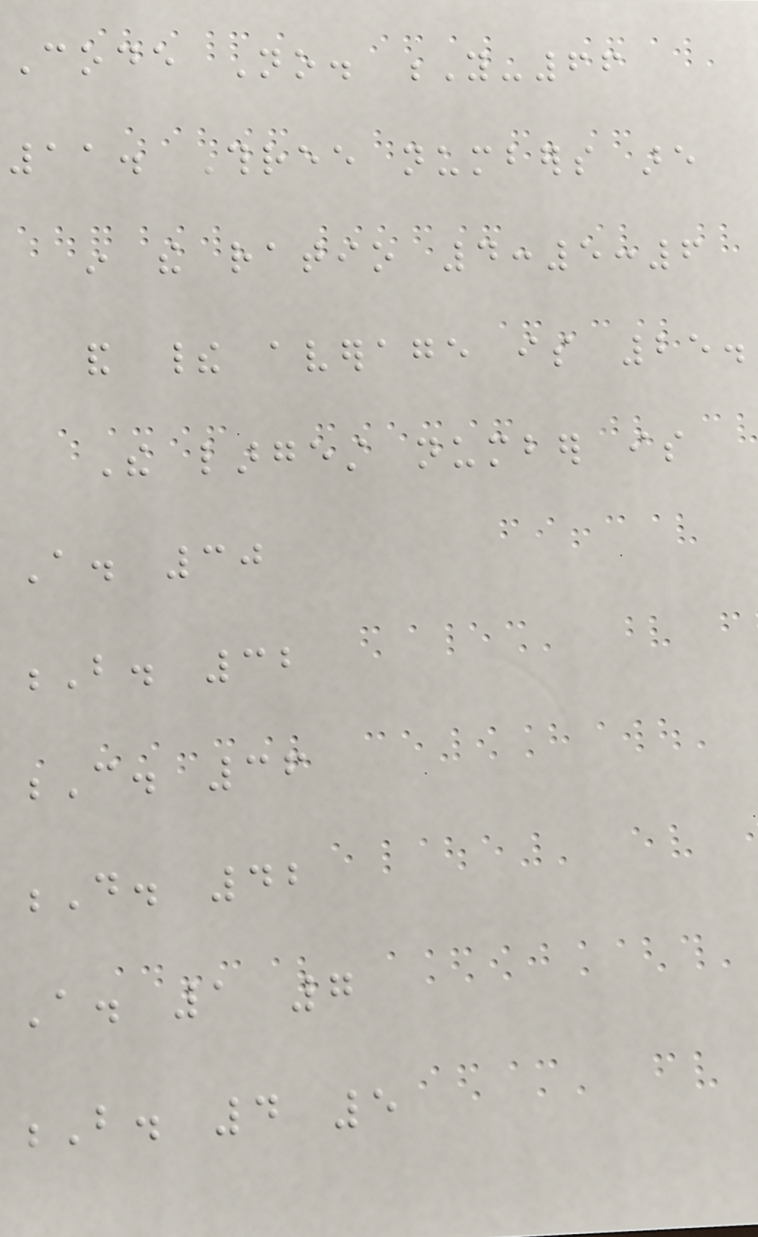Code No. Y-66
11. Three numbers are
in the ratio 4:5:6
and their average is 25.
The largest number is
A. 30
B. 32
C. 36
D. 42
A. 1 7
B. 4 5
